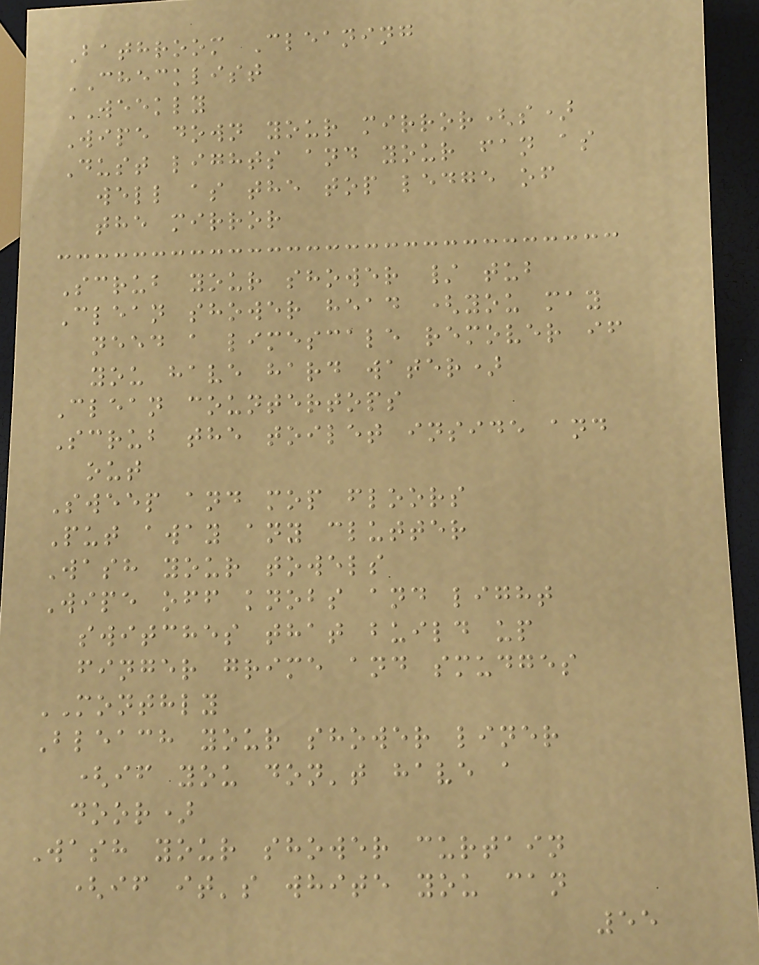Bathroom Cleaning
CHECKLIST
WEEKLY
Wipe down your mirror(s)
Dust lights and your fan as
well as the top ledge of
the mirror
Scrub your shower / tub
Clean shower head (you may
need a limescale remover if
you have hard water)
Clean countertops
Scrub the toilet inside and
out
Sweep and mop floors
Put away any clutter
Wash your towels
Wipe off knobs and light
switches that build up
finger grime and smudges
MONTHLY
Bleach your shower liner
(if you don't have a
door)
Wash your shower curtain
(if it's white you can
55
